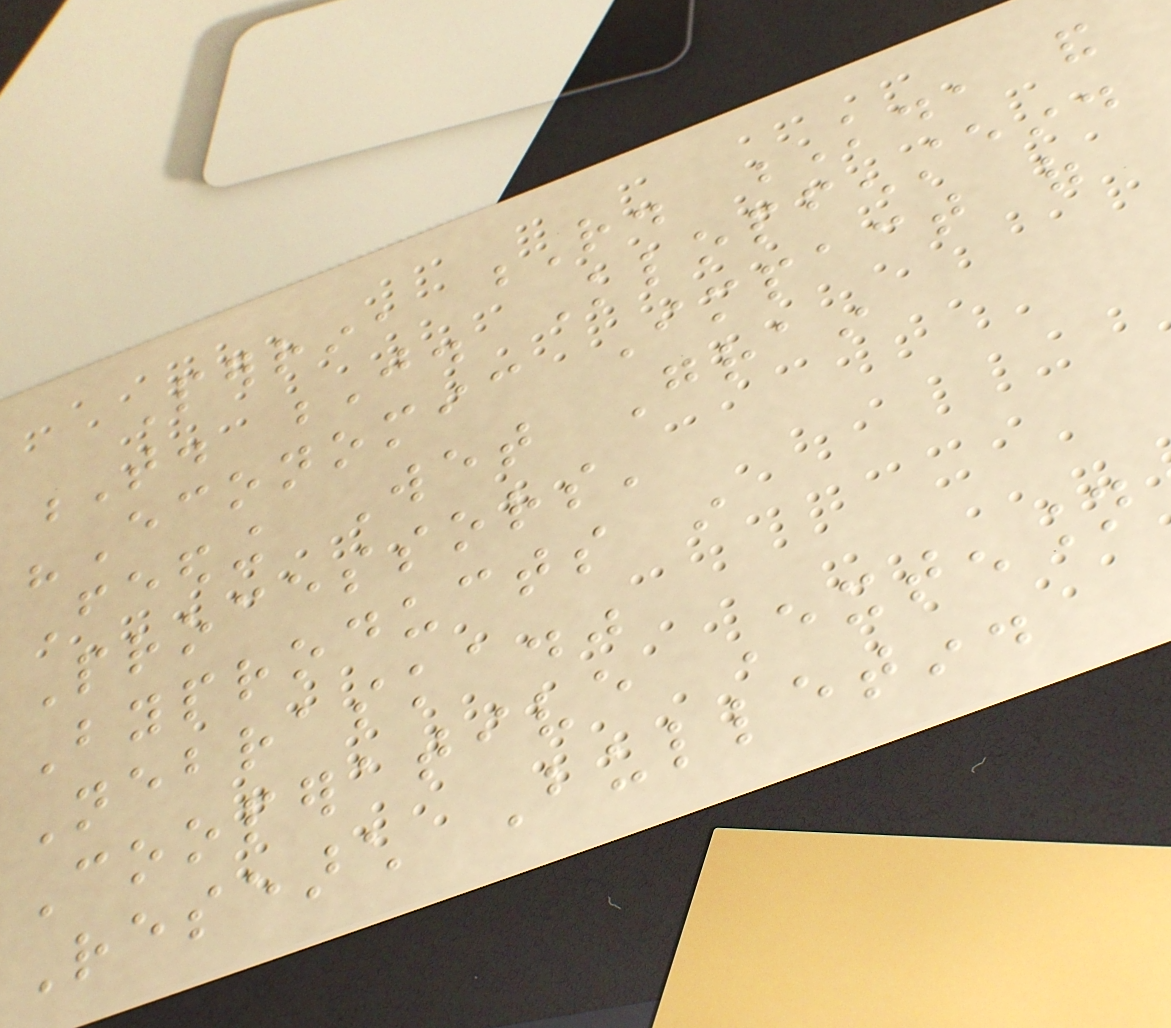Perrin, R. K., and
T. J. Klopfenstein.
"Economic Impact of
Feeding Wet Grain
Processors'
Byproducts in
Nebraska."
Cooperative Extension
Research Bulletin.
